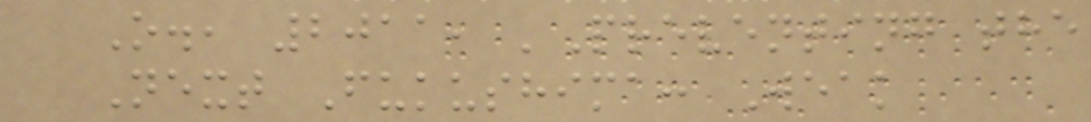O., 2011, 'Preventing the
Next Fukushima: Weak
